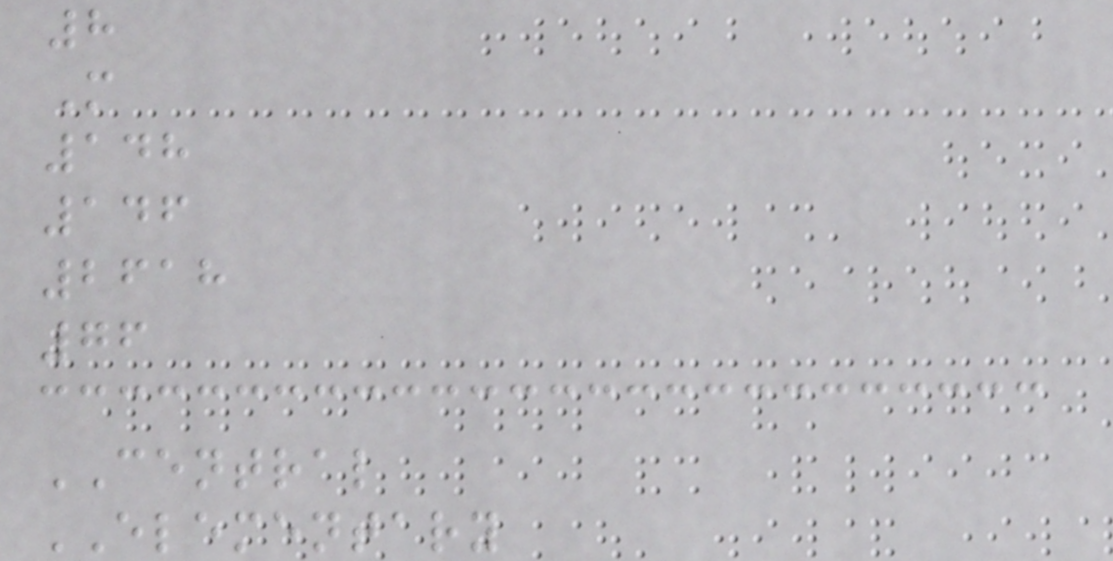8
M
148
146
2618
76
CENTRAL
ELEMENTARY
